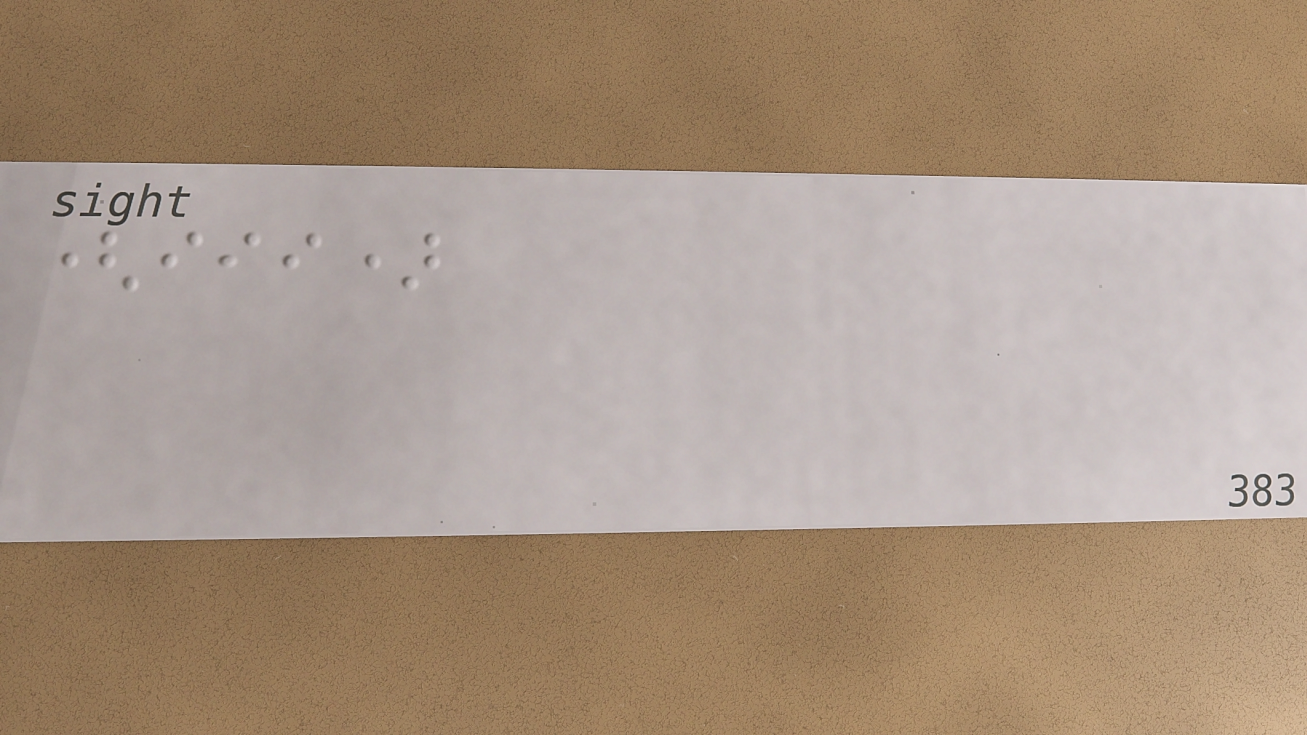(iii)
